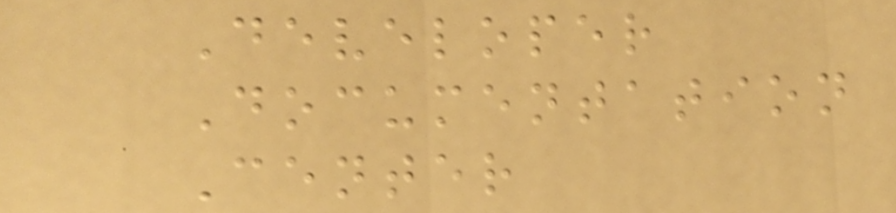Developer
Documentation
Center
